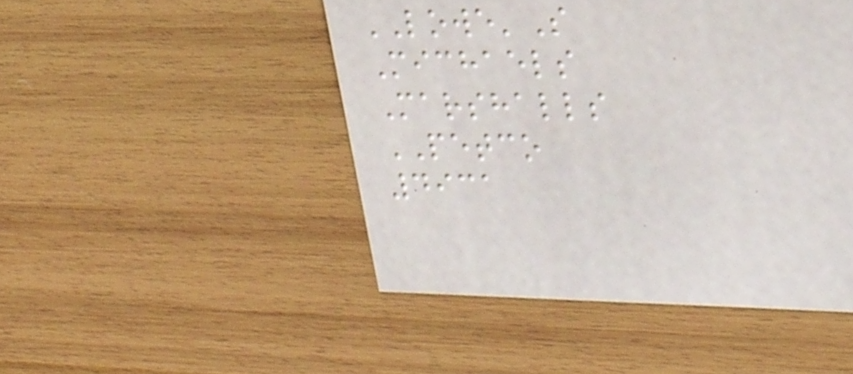LOWE'S
Michaels
Marshalls
PETCO
4931
